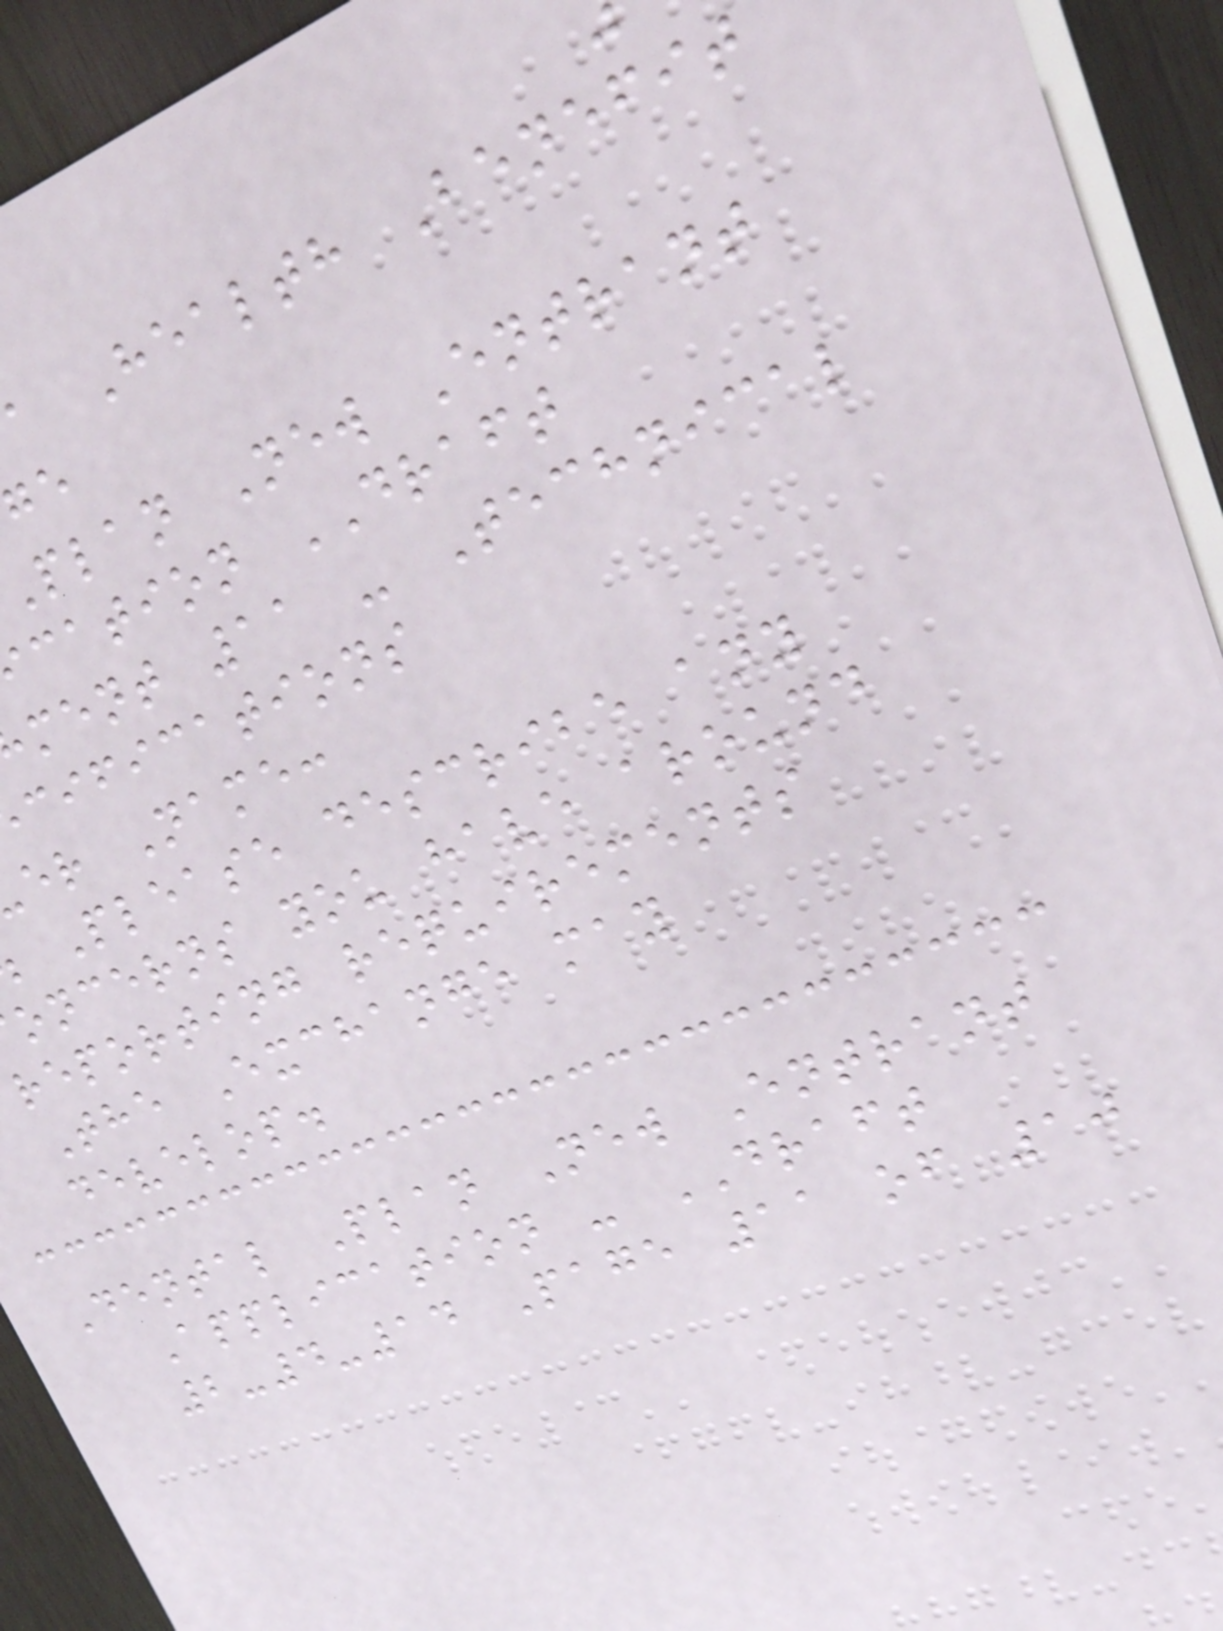a Health Benefit
plan New Entrant
cation DRAFT
ment 11 - Technical
cifications
er Name:
Please describe any
oncerns you have around
reporting requirements
The Exchange may
develop.
Dental Plan New Entrant
Application - DRAFT
2-4-14 Page 11 of 10
